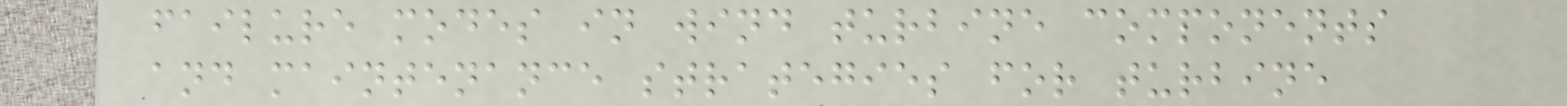failure modes in wind turbine components
and maintenance strategies for turbine
